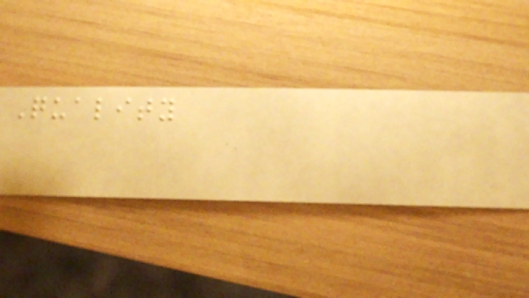Quality
